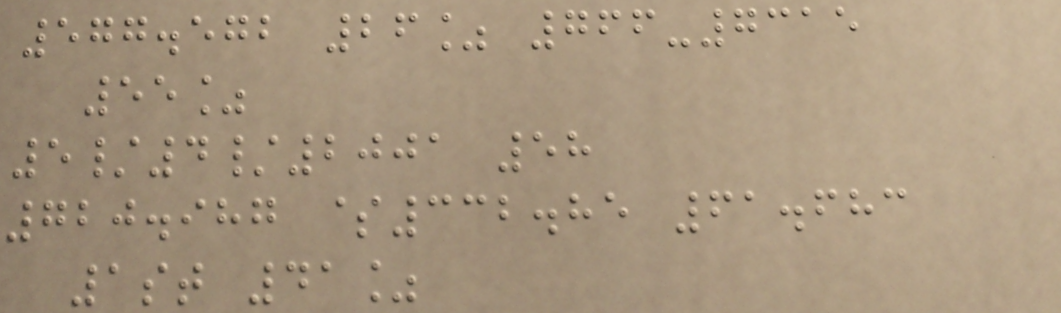577.572 26% 766-7315
55%
5/4/2001 58
720.987 $332.85 61.683
1st 41%
